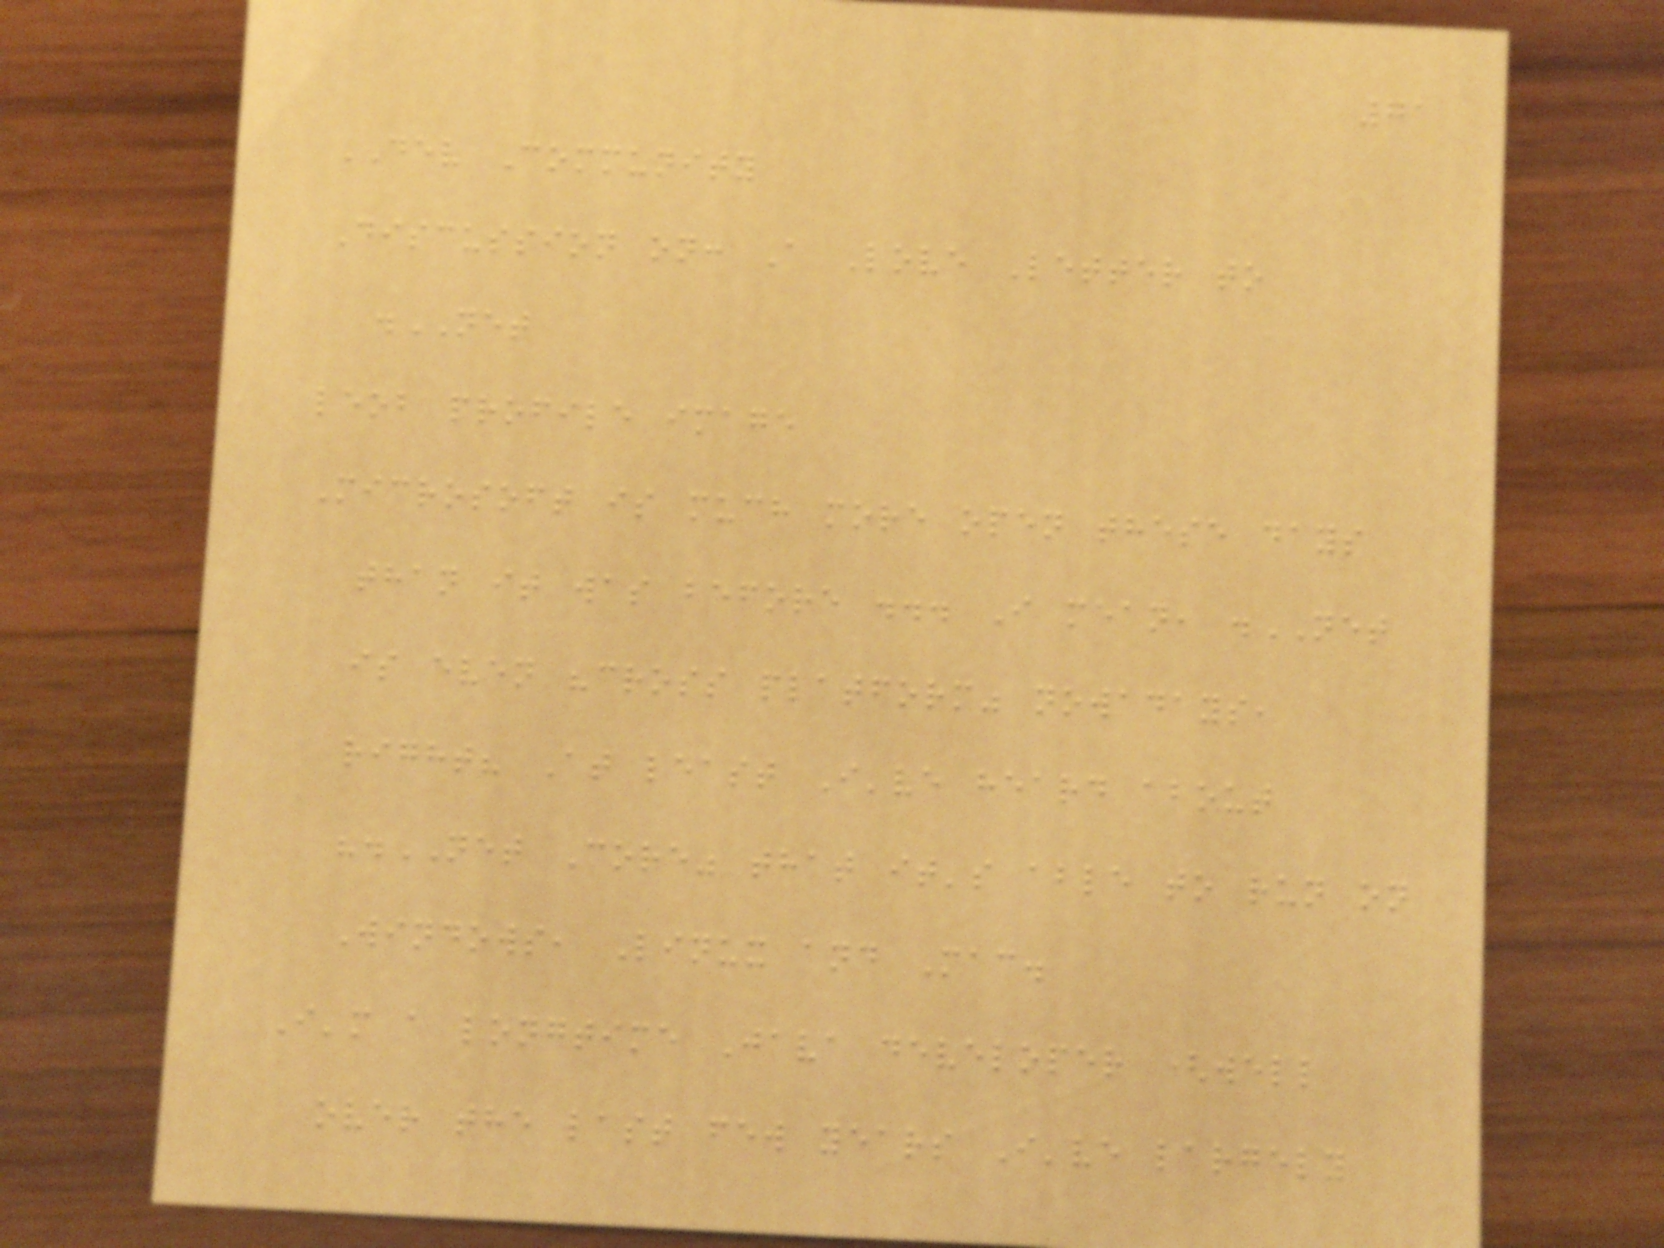71
DEV Community
Discussion on: A Love Letter to
.NET
leob profile image
Microsoft is much more open these days
than it was before ... I mean, .NET
is even "cross platform" nowadays,
right? At least I've heard about
".NET Core" that it's able to run on
Windows, Linux and Mac.
I'm a longtime Java developer (well
over the last few years I've largely
